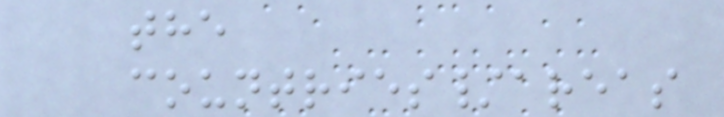the
countries/areas
